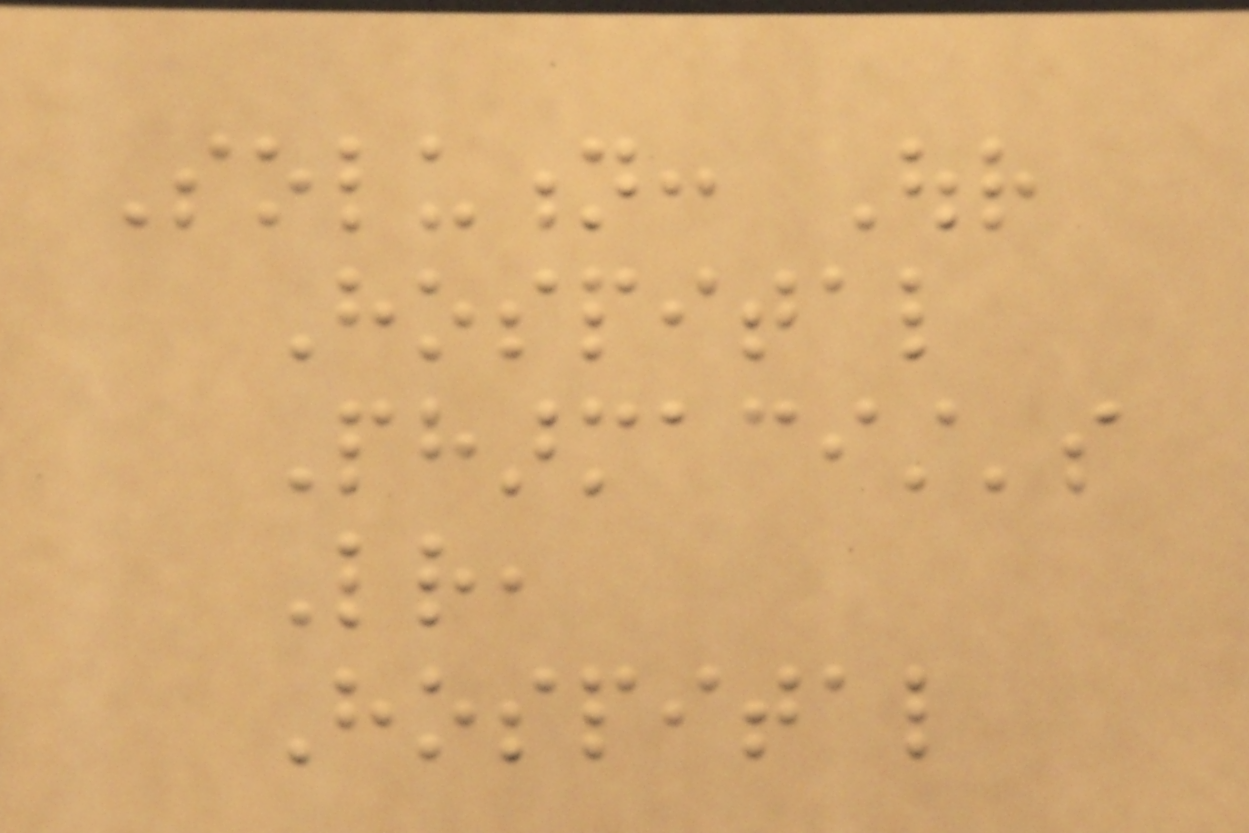Solution: Our
Hospital
Pharmacist's
Letter,
Hospital
